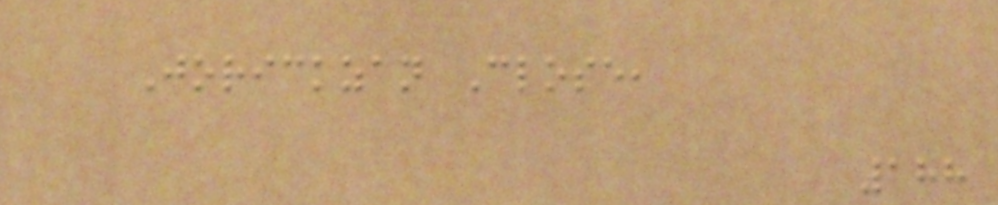Jorickzan Close,
188
